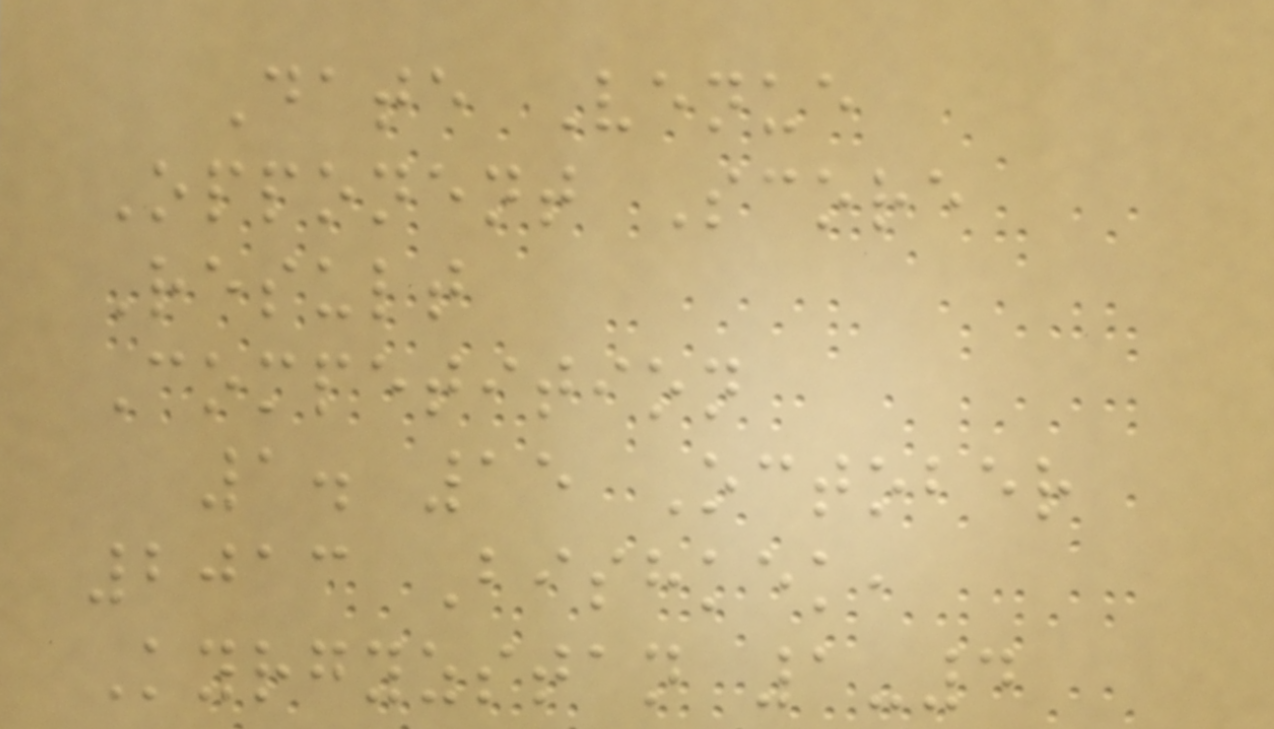Date Venue
Opponent Score
Result
Competition
1. 15 October
2013 Bishkek,
Kyrgyzstan 1-4
